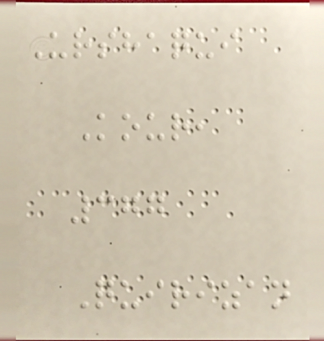Urshaqui
Kour,
377
Quirizan
